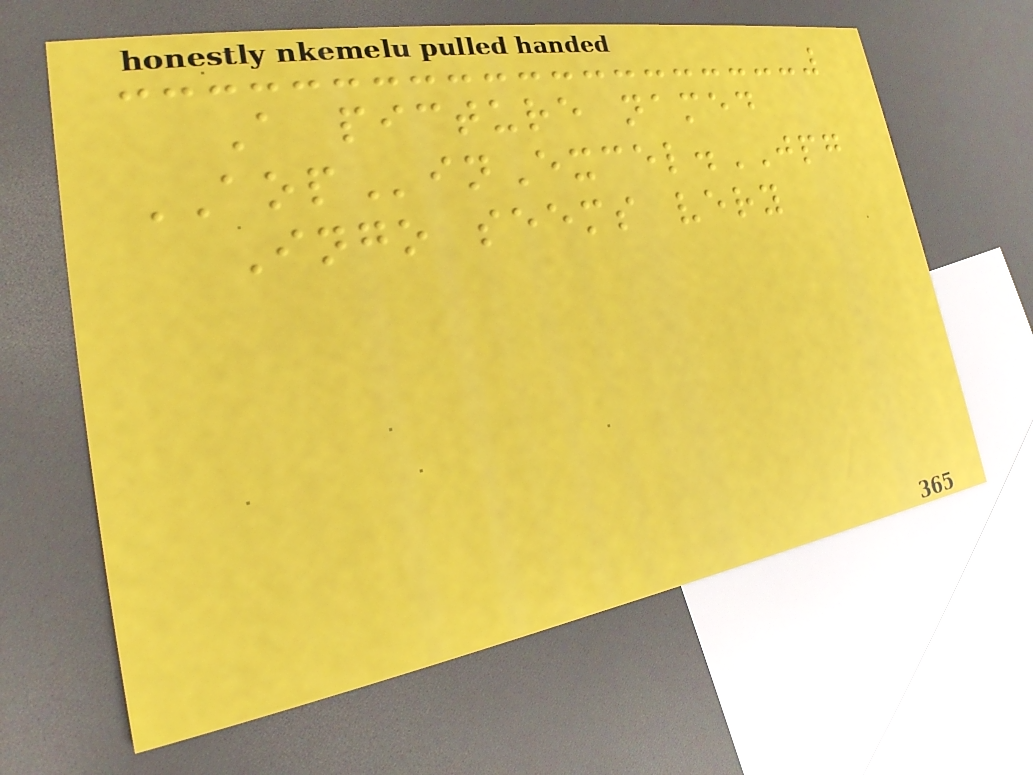A picture named
AOPinExcel.JPG
Ingo seems very
